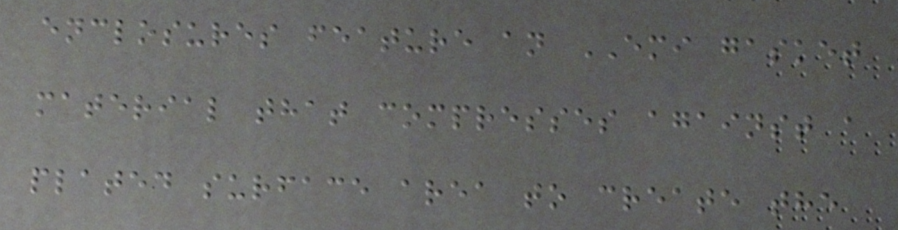enclosures feature an EMI gasket
material that compresses against a
plated surface area to create the
